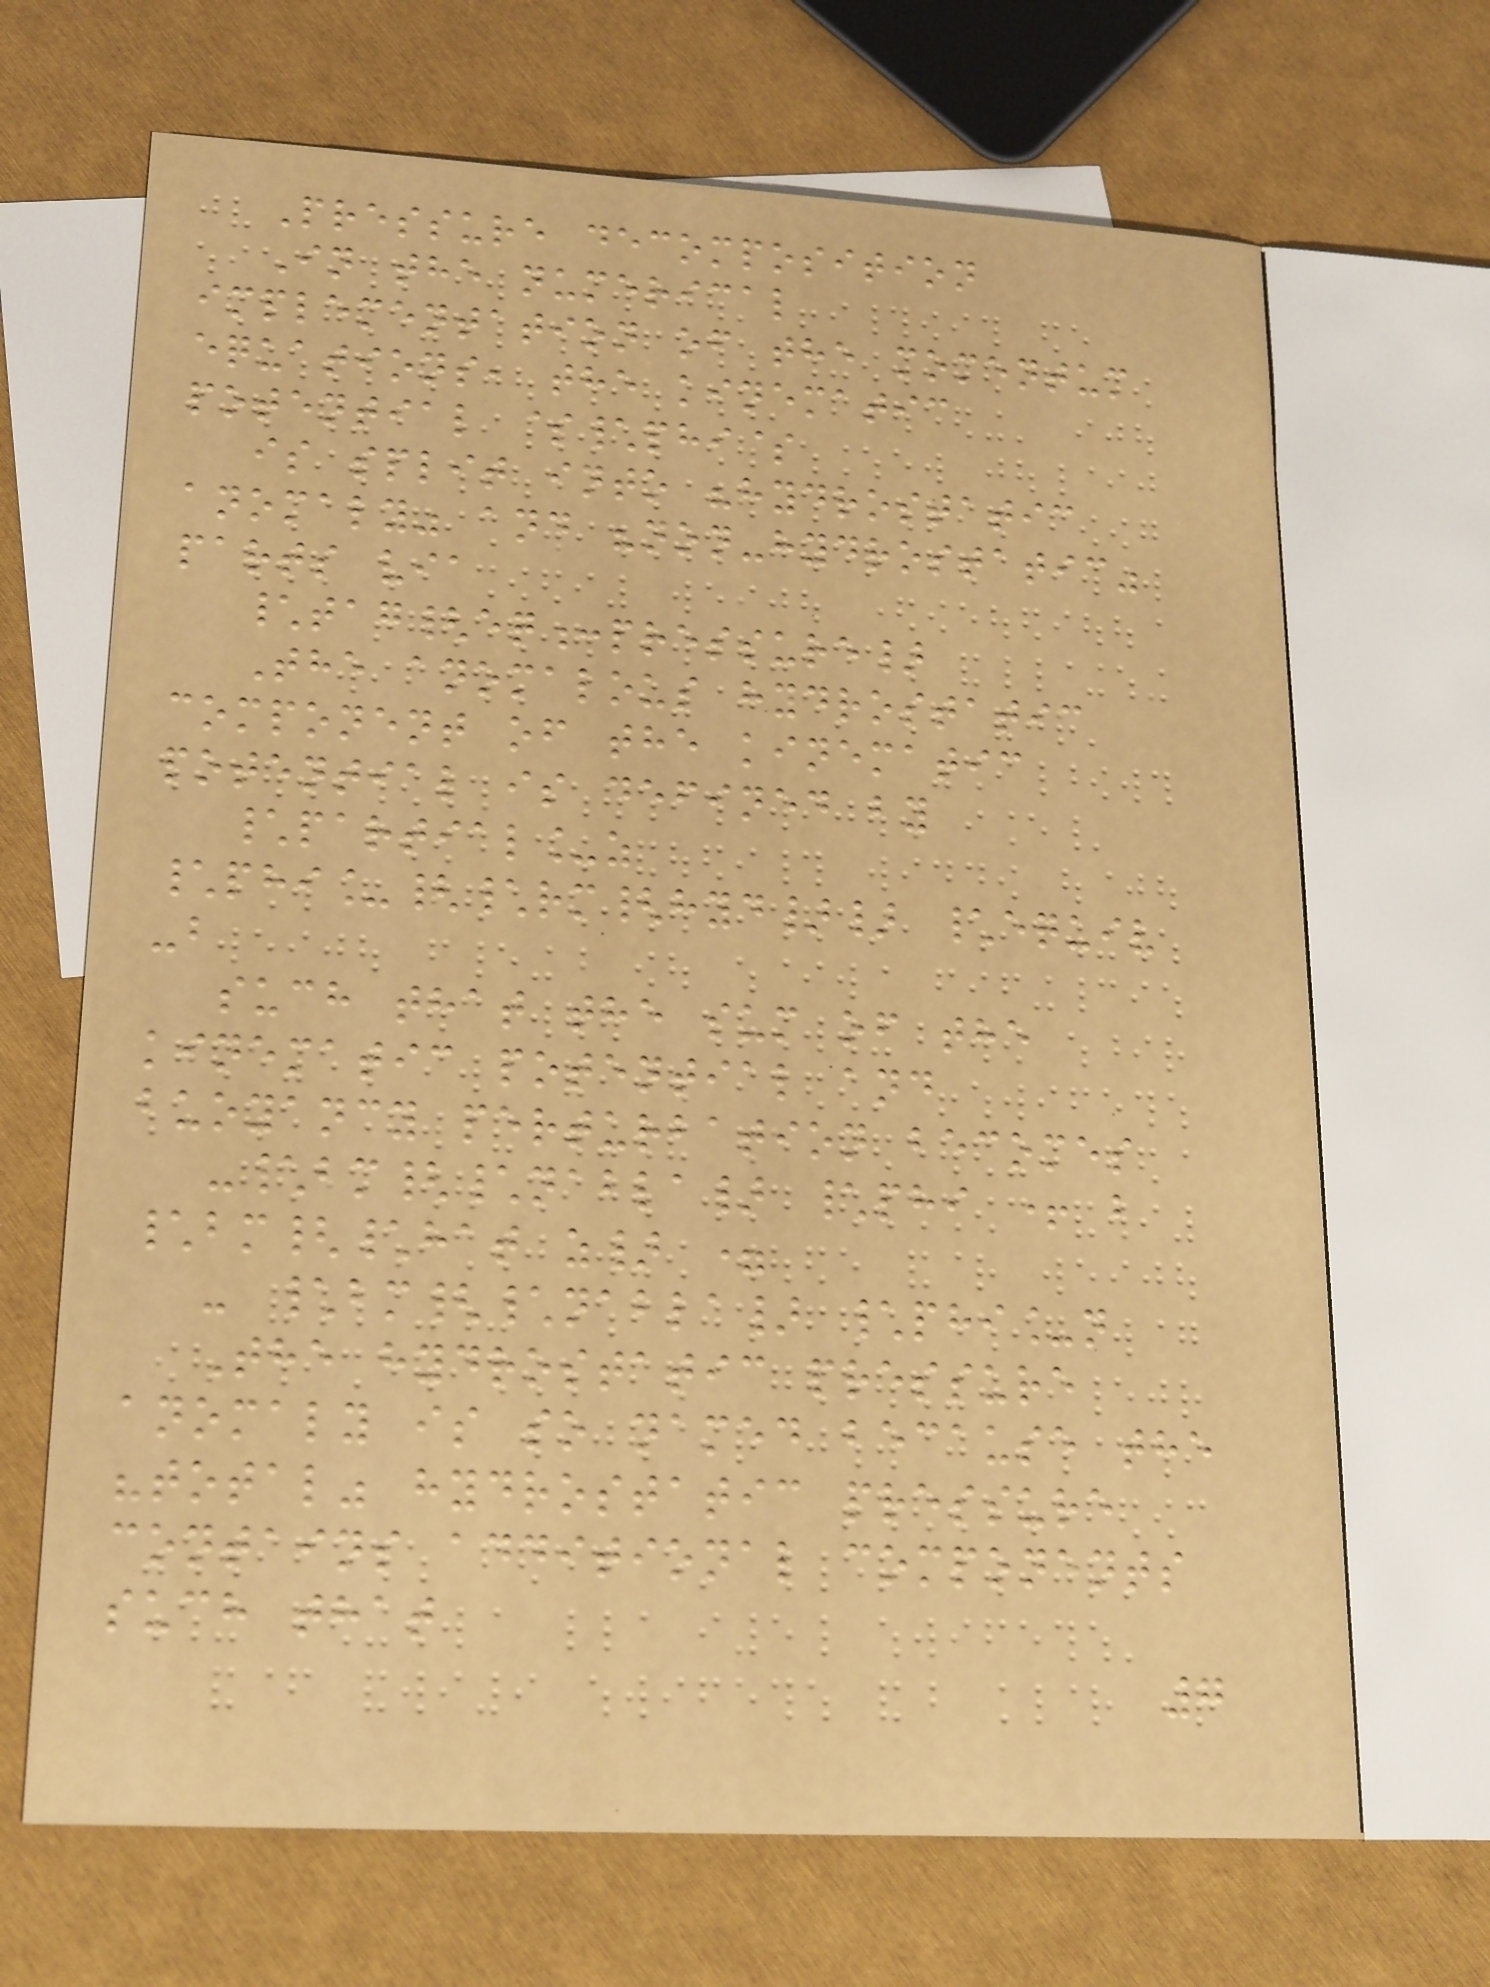Pressure decomposition
In the numerical
implementation of the momentum
equations, the kinematic
potential $\phi$
is split into "hydrostatic
anomaly" and "non-hydrostatic"
parts via
\tag{eq:pressure}
The anomalous hydrostatic
component of the kinematic
potential is defined by
\partial_z
\phi_{\rm{hyd}} \equiv
-b
such that the sum of the
kinematic potential and
buoyancy perturbation becomes
-\bm{\nabla} \phi + b
\bm{\hat z} =
- \bm{\nabla} \phi_n
The hydrostatic pressure
anomaly is so named because the
"total" hydrostatic pressure
contains additional components
such that
7
